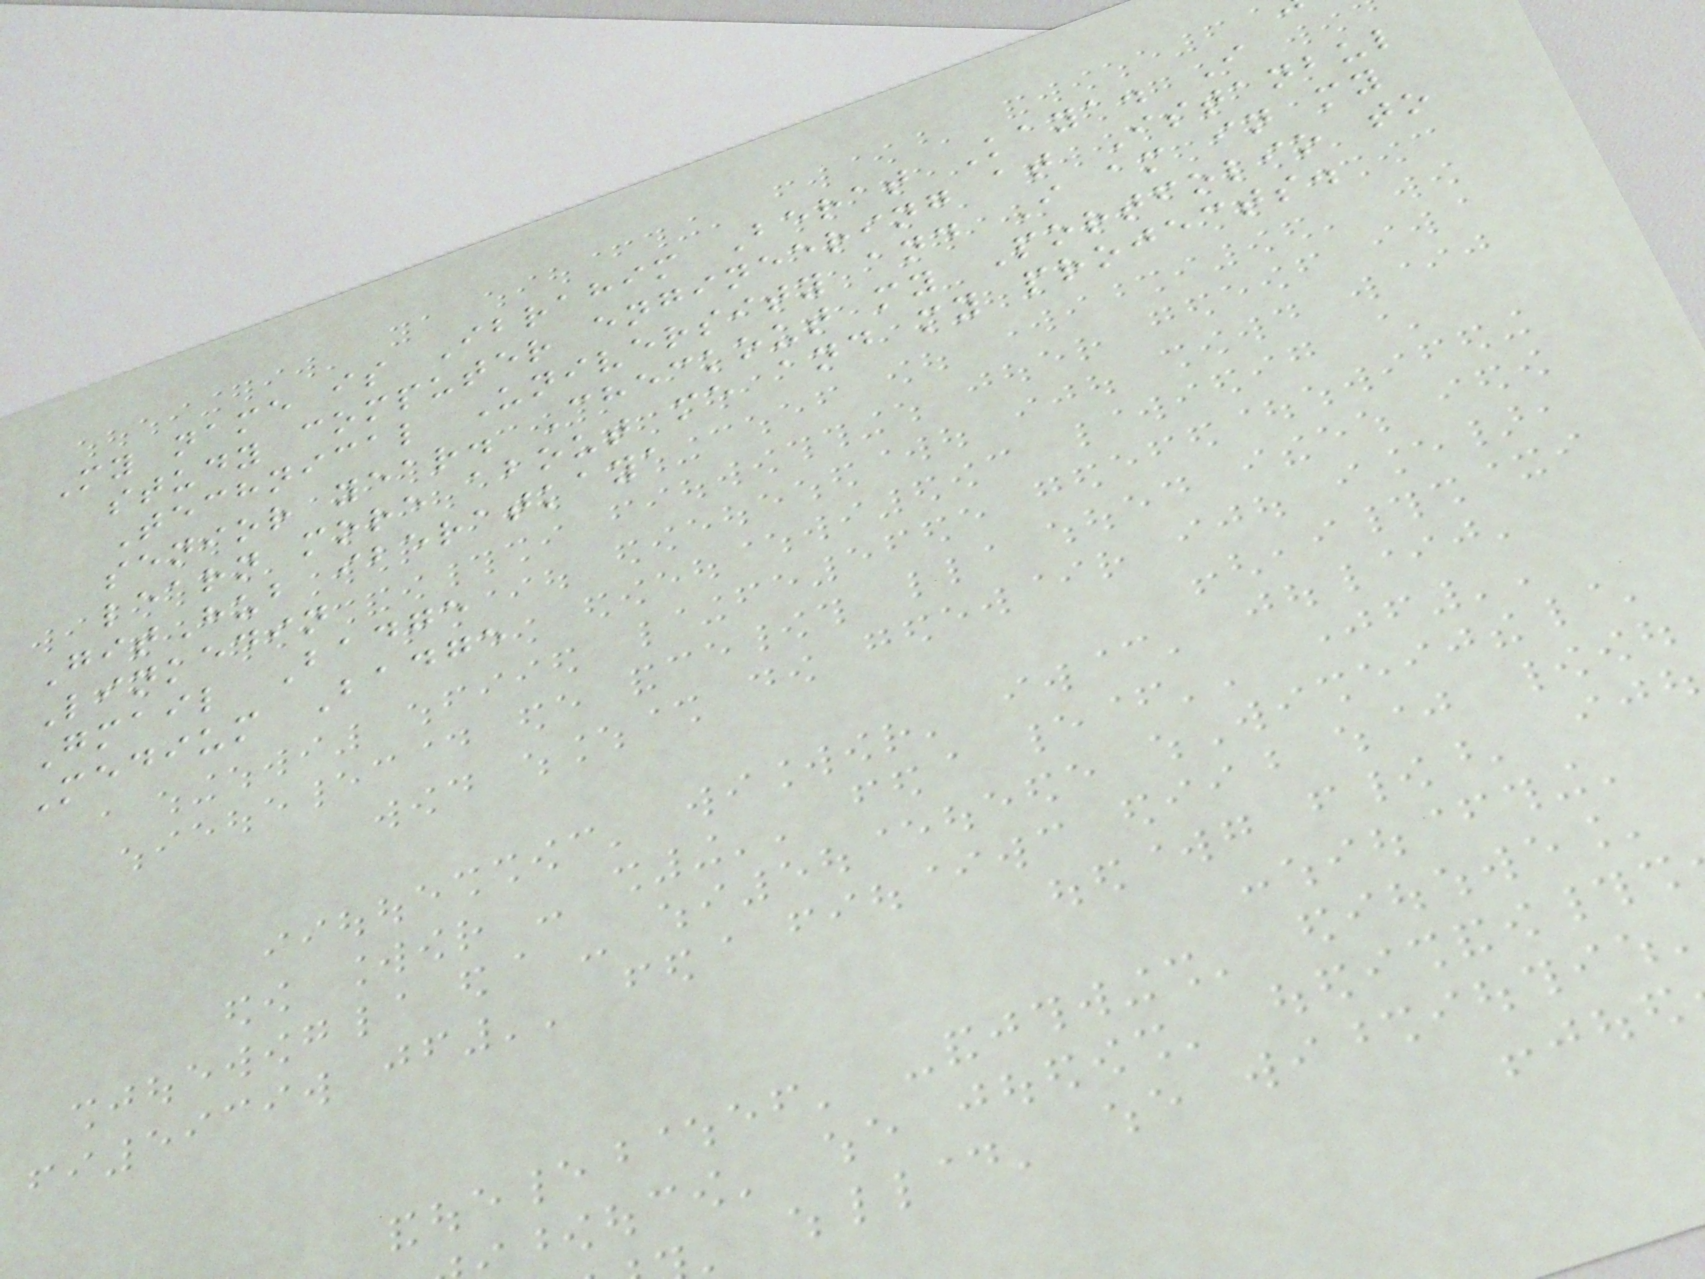My name is Ibrahim Berat Kaya. I
study computer engineering at Istanbul
Technical University and I am in my
senior year. Checkout my Portfolio to
learn more about me and my projects.
GitHub iberatkaya
Linkedin
Gmail Badge
Medium Badge
